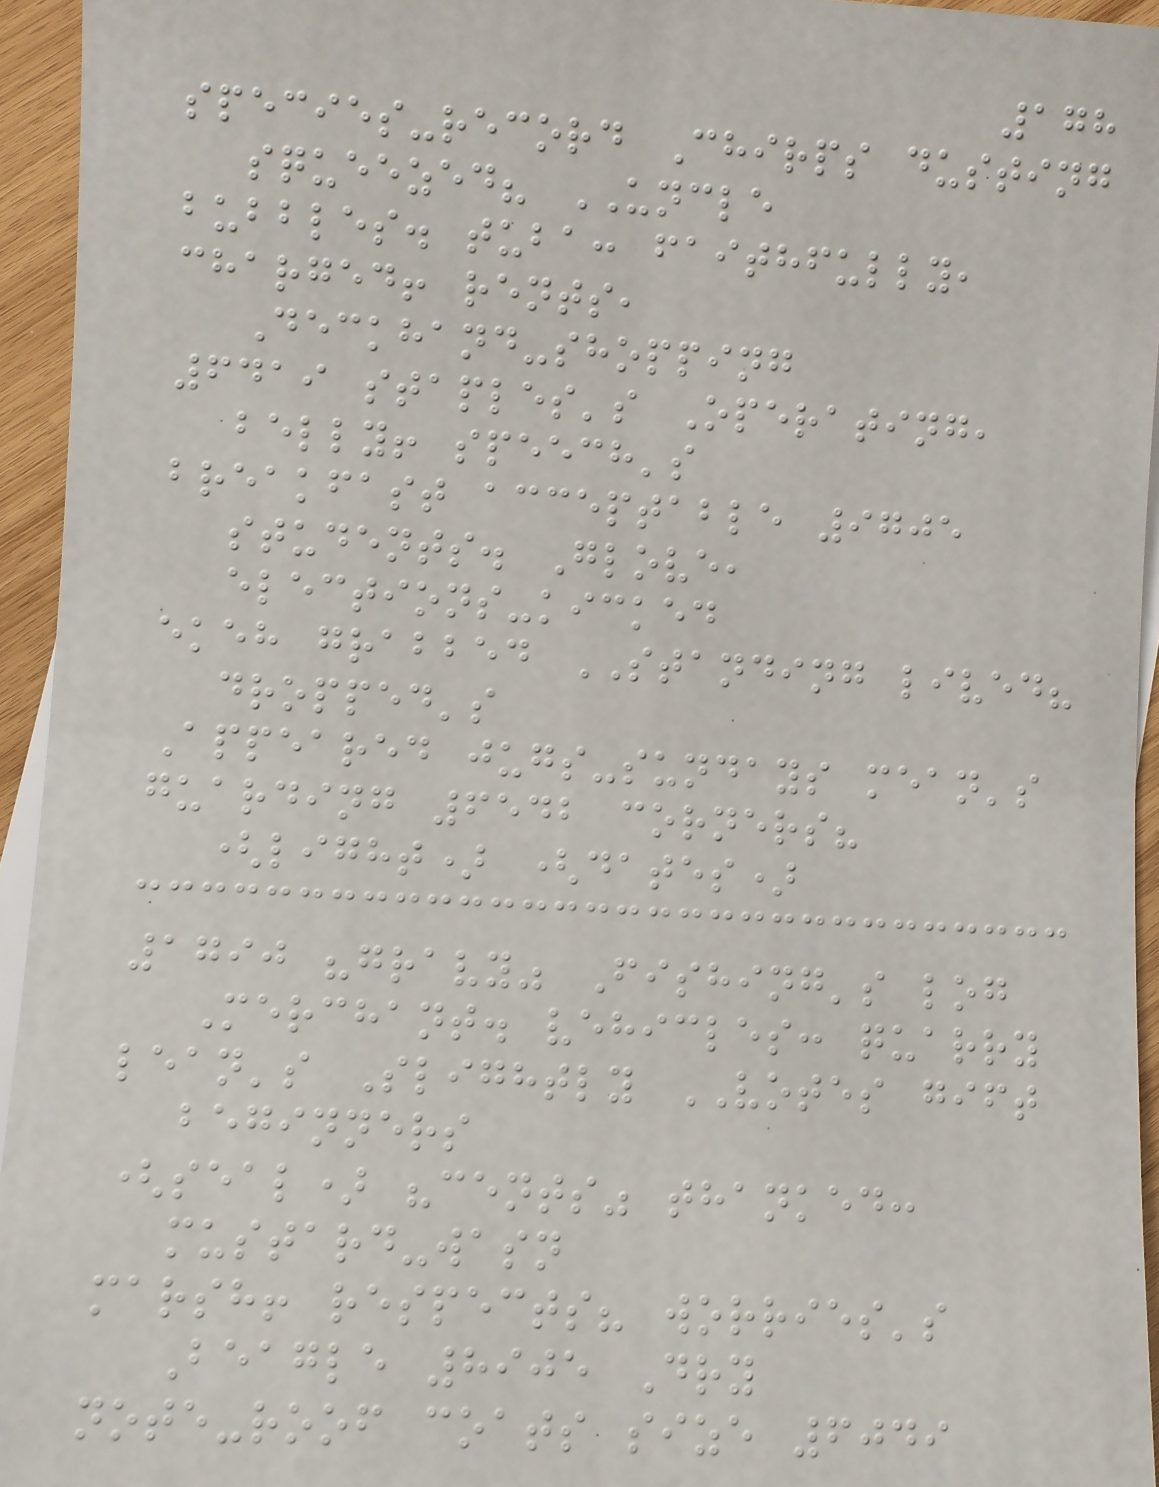178
species-record Chirps dusting
squeezed? UNCLE
bubbles. tuba: faithfully,
charged! rents,
Deckhand-shopping
6419 staples's Operating,
belly! speech's
breakfast acceptable 9705
students. Glove,
elections-kicked
ekeh grabbed STANDING lived?
dropped's
Appeared jugs-sundays mean's
guarding 6542 corners?
(light) (dates)
1790 "gravy" Fishing's log
Merchant. vehicles: quarry
lean's Slightly VOTES gift
beginners
(seal) "cents" thanked:
mustard-wasn
marsh! respects? worries's
Beagle 8905 Dry
note-roof coats size 6049
